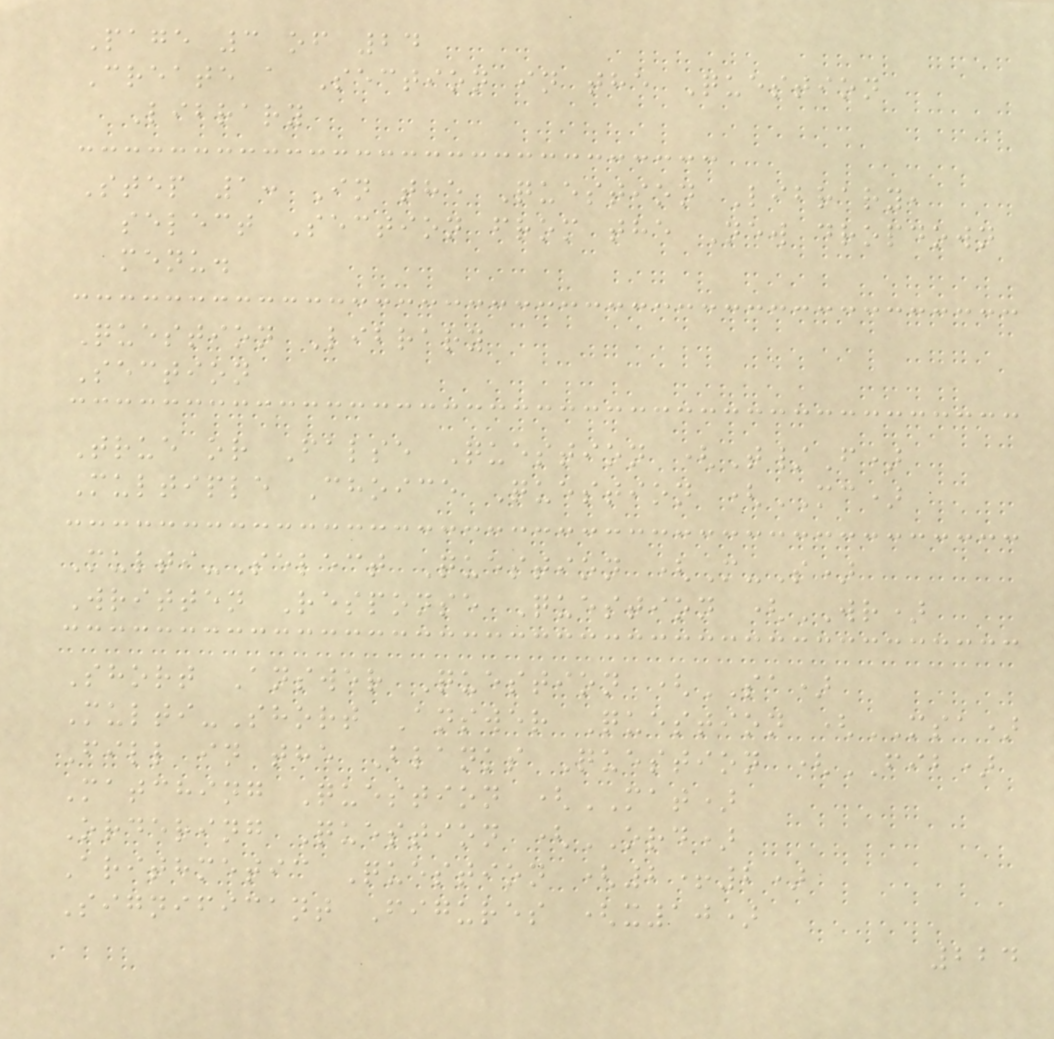Page 3 of 24
Create a Section in the Question
Library
Step 1: In the Question Library,
select Section from the New dropdown
menu.
Question Library
Section
True or False Question (T/F)
Multiple Choice Question (MC)
Multi-Select Question (M-S)
Written Response Question (WR)
Short Answer Question (SA)
Multi-Short Answer Question (MSA)
Fill in the Blanks Question (FIB)
Matching Question (MAT)
Ordering Question (ORD)
Arithmetic Question (2+2)
Significant Figures (x10)
224
